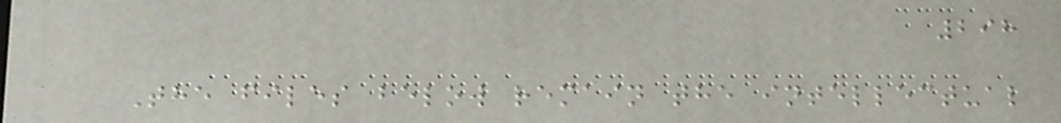298
The files below remain the intellectual
